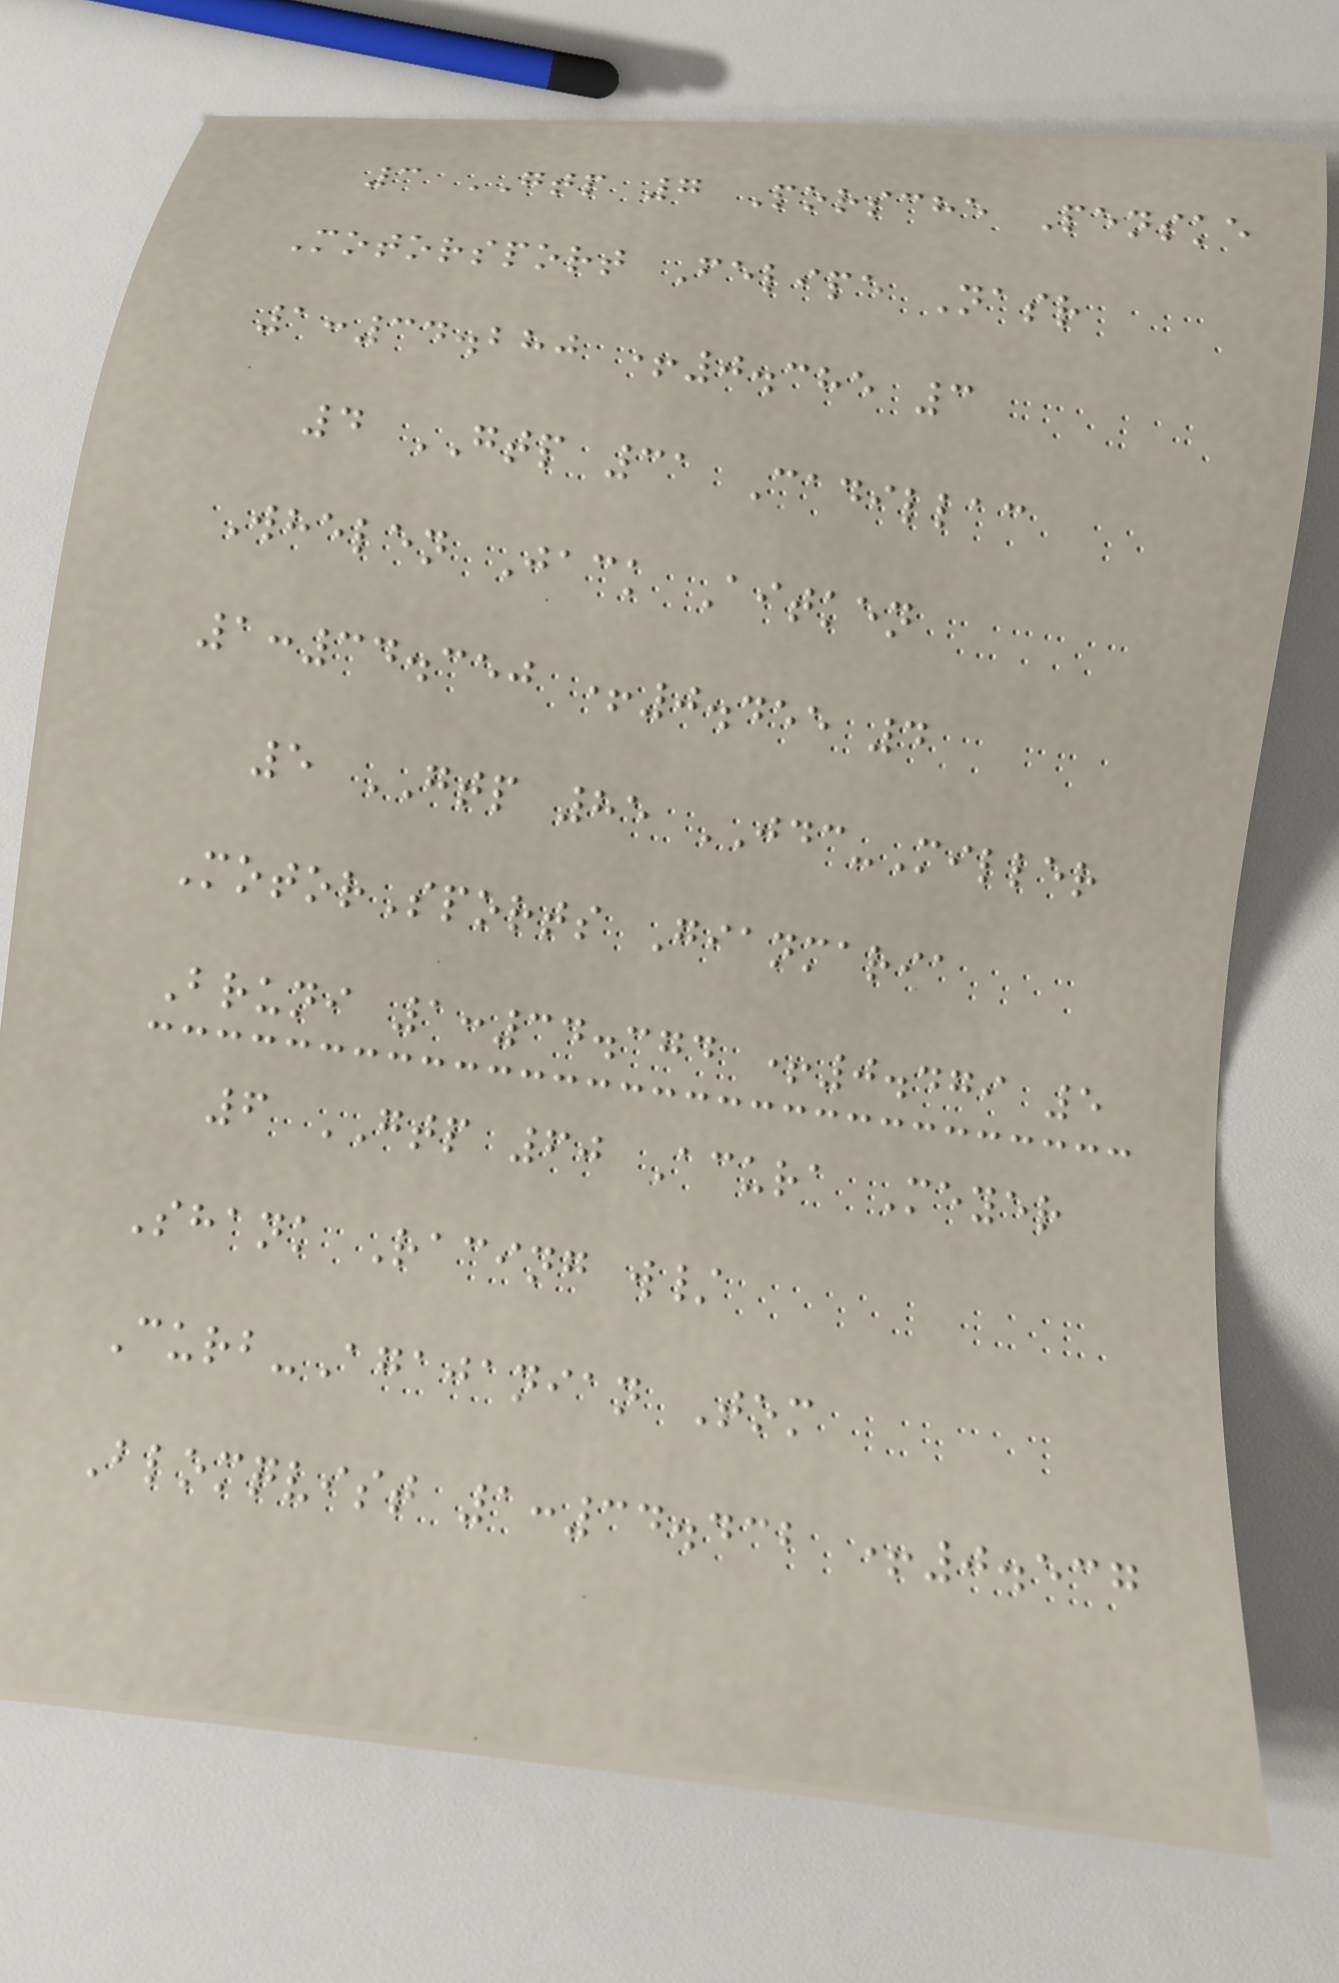3 GTP 7 Porsche Penske
Motorsport Felipe Nasr
1:34.280 +0.385 3
4 GTP 31 Cadillac
Whelen Jack Aitken
1:34.350 +0.455 4
5 GTP 85 JDC-Miller
MotorSports Gianmaria
Bruni 1:34.374 +0.479 5
6 GTP 60 Acura Meyer
Shank Racing w/
Curb-Agajanian Tom
Blomqvist 1:34.432 +0.537
